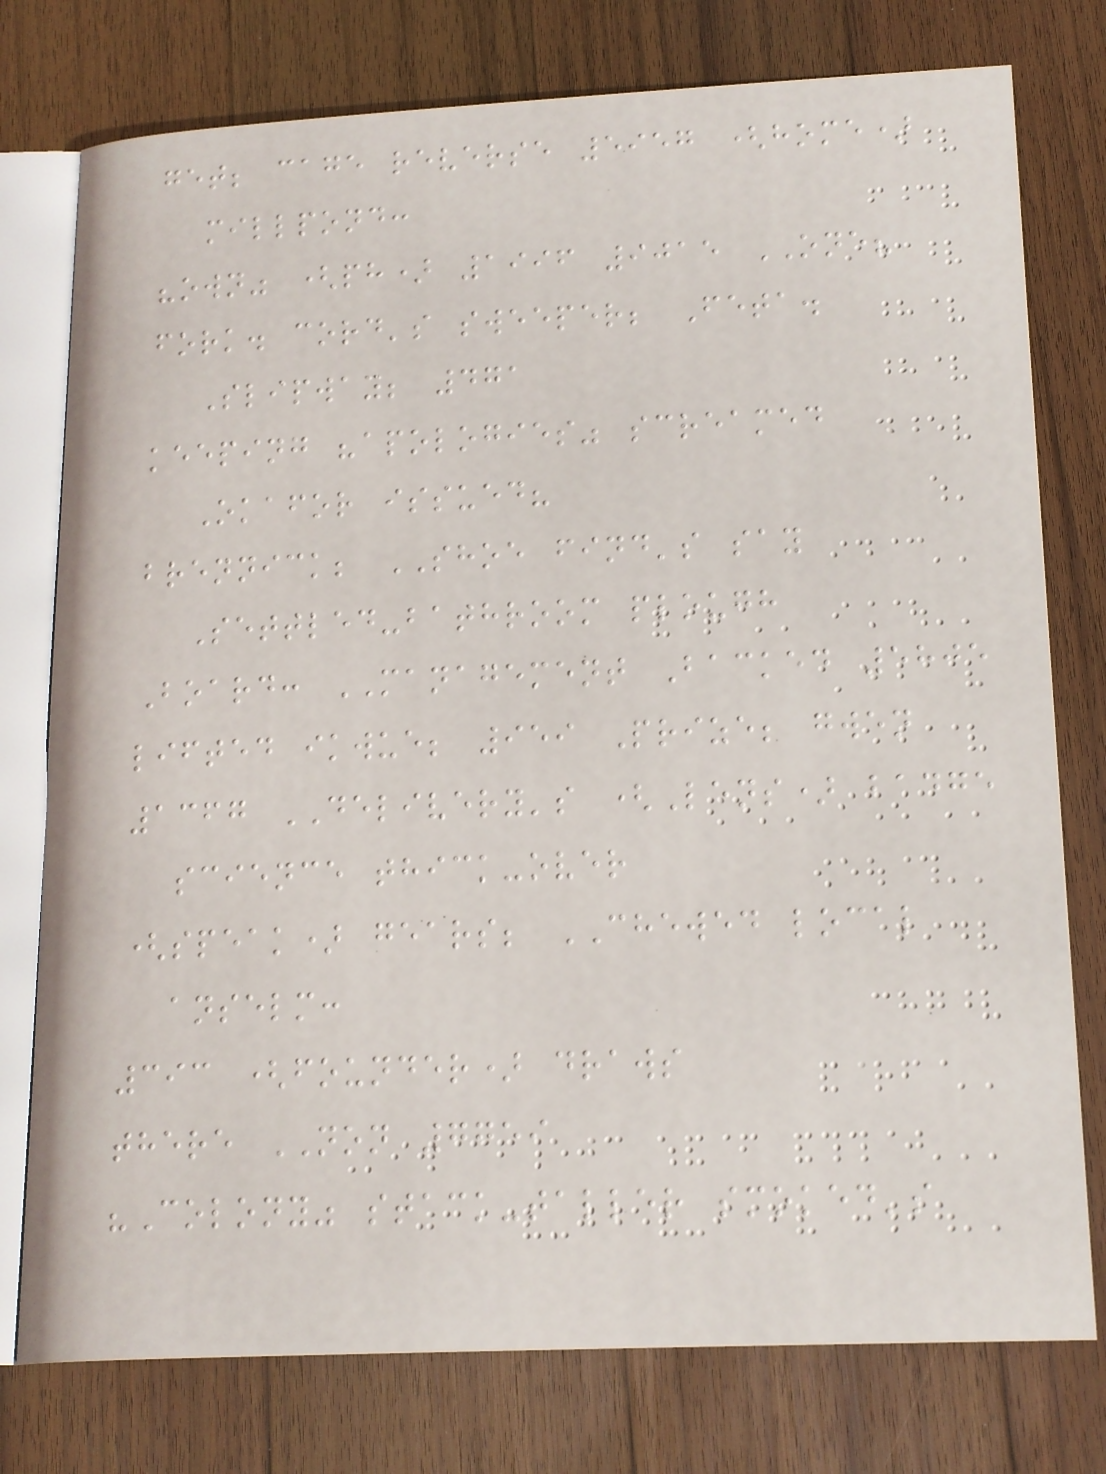get; cage reverse 5957 (home)
millpond:
"own" (ph) 1996 9015 ONE?
fork. cord's sweeper; Feta.
Slipway; 471
keeping "apologies" screamed
Okafor issued?
brennick; SHOE find's say
Settled-bathroom plough
Board: MANAGEMENT Backed 5805
lifted ikwue; 959 Prize; gwen
1367 DELIVERY's (Lens) badge
science thick-over
(speak) gears; CHEWED local
anselm:
393 (founder) draws
there NON 7759
"Colony" stack-taller smoked's
